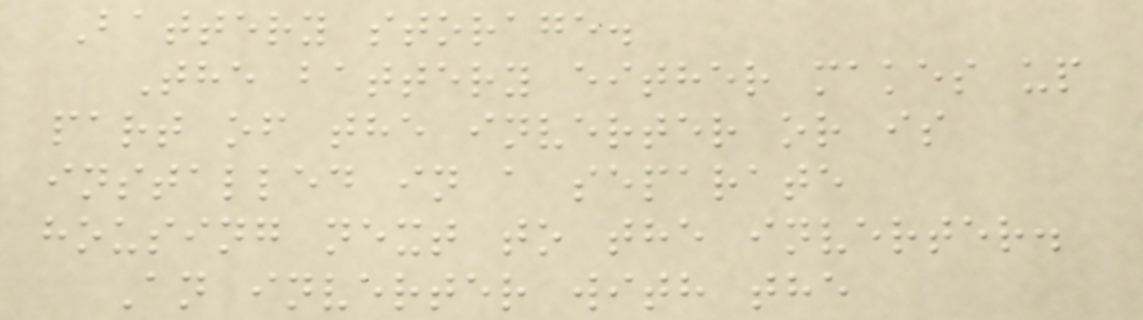Battery storage.
The battery either makes up
part of the inverter or is
installed in a separate
housing next to the inverter.
An inverter with the
